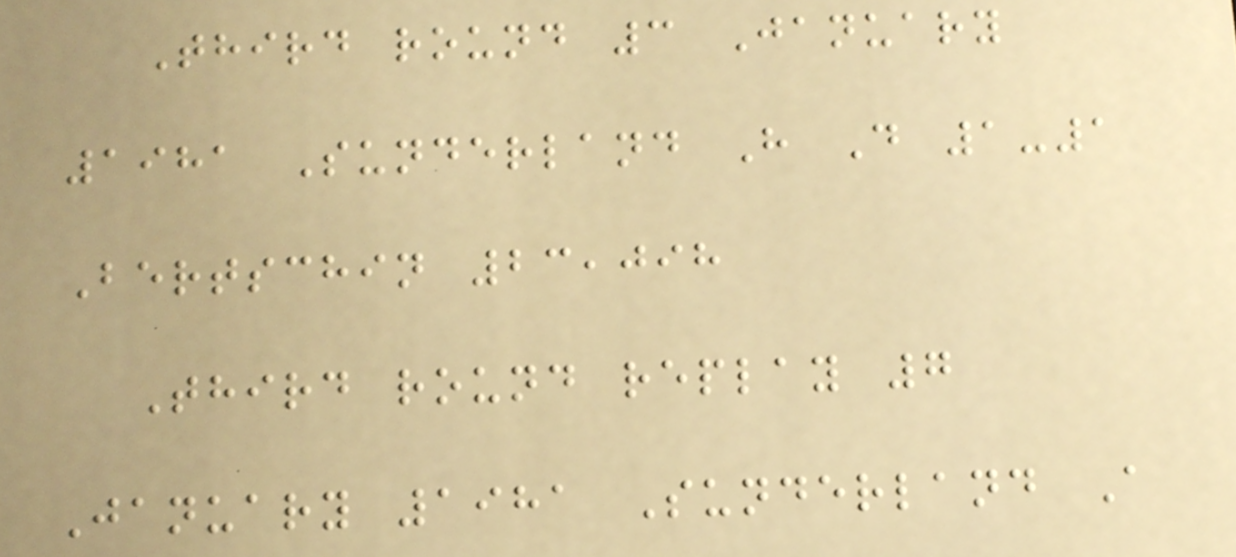Third round 3 January
1981 Sunderland H D 1-1
Bertschin 23,098
Third round replay 7
January 1981 Sunderland A
